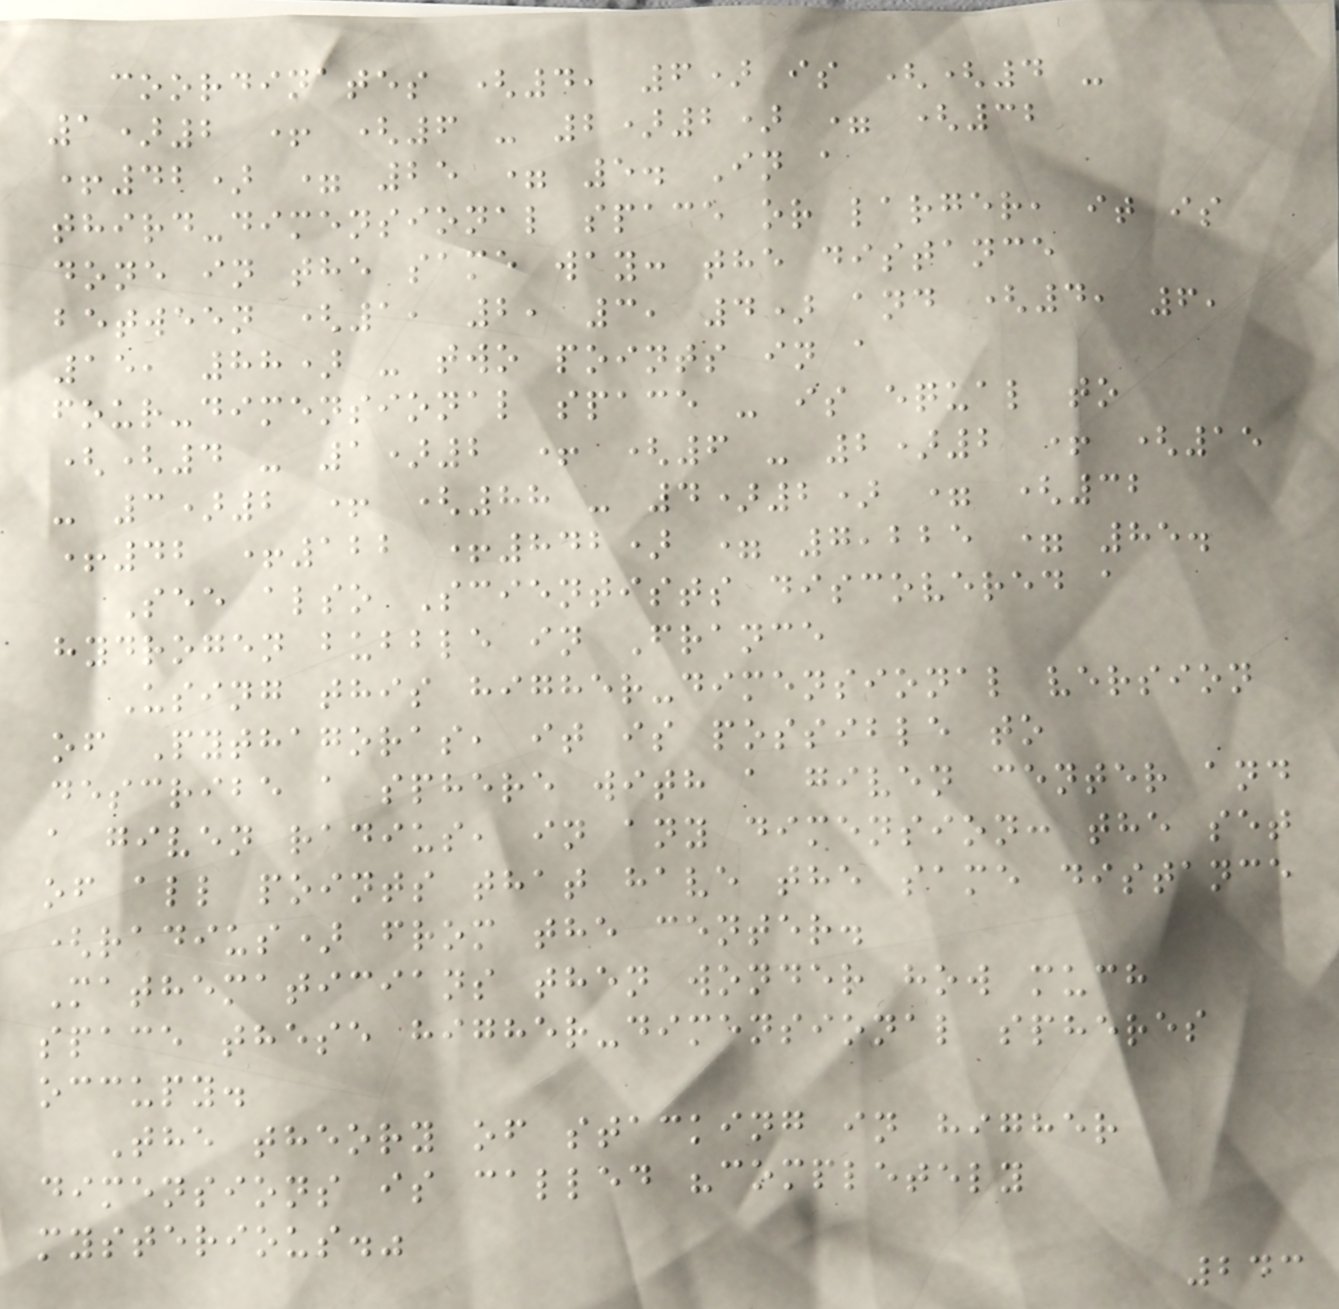coordinates (4, 6) is ((4 -
1)2 + (6 - 2)2) = (32
+42) = 25 = 5. In a
third-dimensional space or larger, it is
done in the same way: the distance
between (1, 2, 3, 4) and (4, 6,
15, 88) - two points in a
four-dimensional space - is equal to
((4 - 1)2 + (6 - 2)2 + (15
- 3)2 + (88 - 4)2) = (32
+42 +122 +842) = 7,225 = 85.
See also Scientists discovered a
hydrogen bubble in France
Using this higher-dimensional version
of Pythagoras, it is possible to
describe a sphere with a given center and
a given radius, in any dimension: the set
of all points that have the same distance
(radius) from the center.
Mathematicians then wonder how much
space these higher-dimensional spheres
occupy.
The theory of stacking in higher
dimensions is called "completely
mysterious."
243
